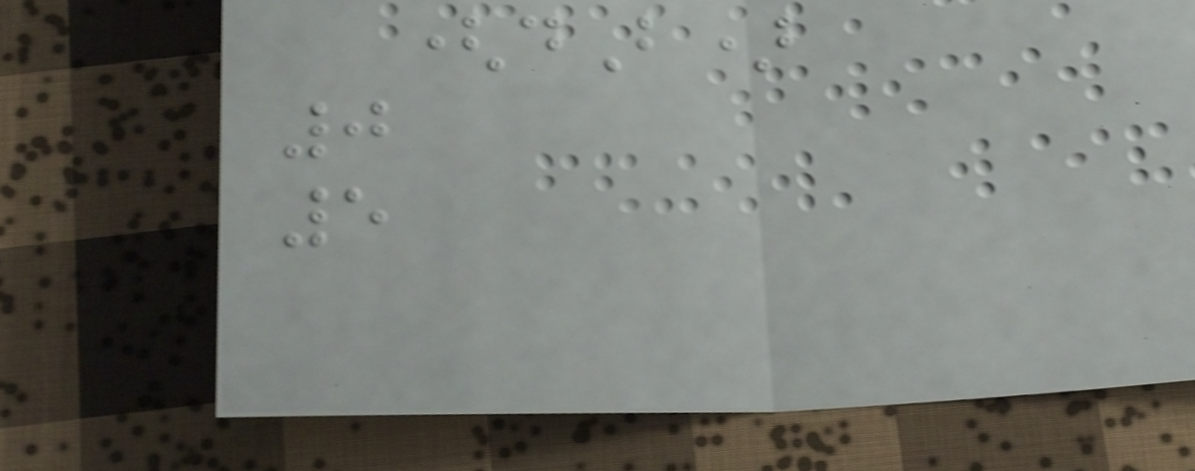(dB)
0
5
